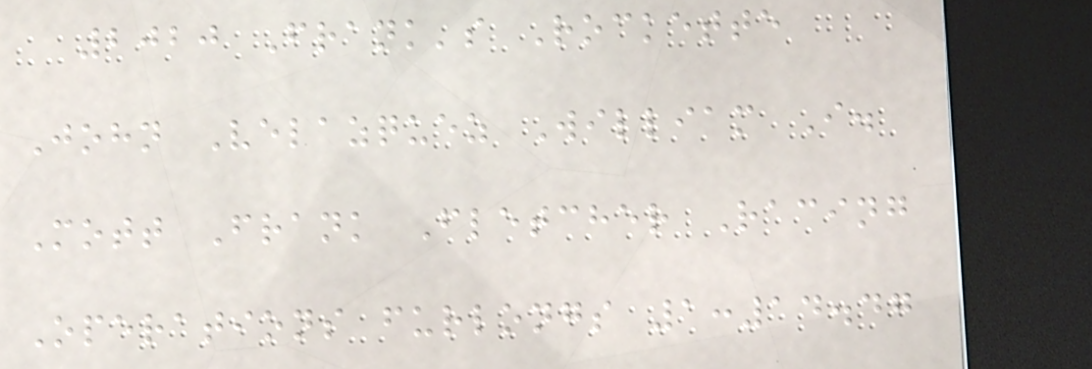2020 Frank's Rockette
John Velazquez William I.
Mott Frank Fletcher Racing
Operations furlongs 1:14.47
